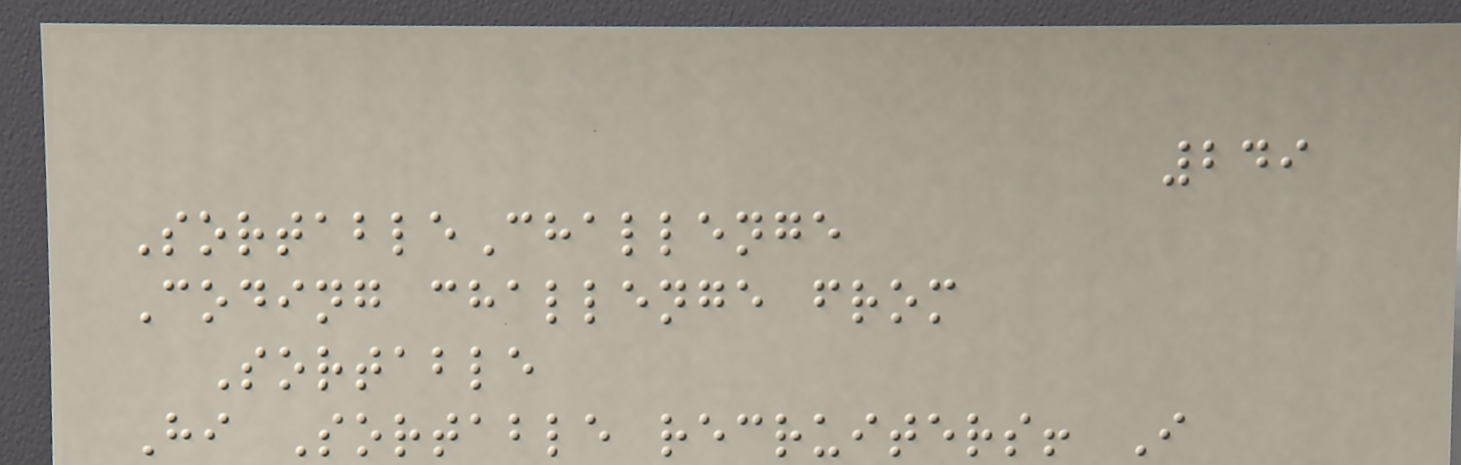249
SortableChallenge
Coding challenge from
Sortable
Hi Sortable recruiters! I
